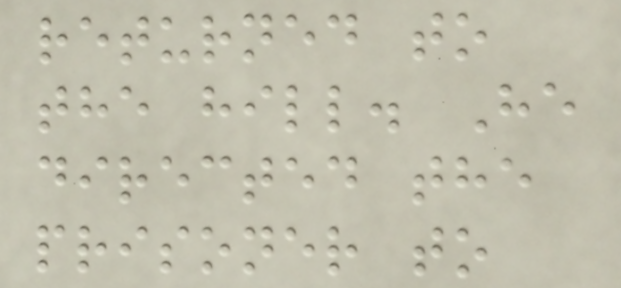returned to
the hill. He
directed the
prisoner to
